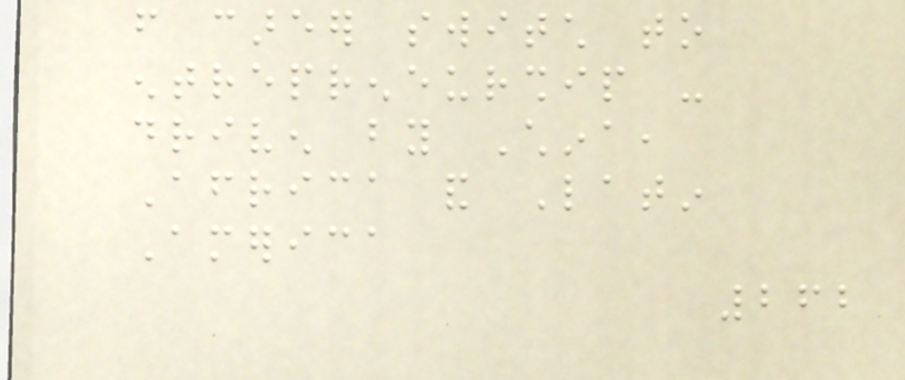from career switch to
entrepreneurship -
driven by China,
Africa and Latin
America
262
